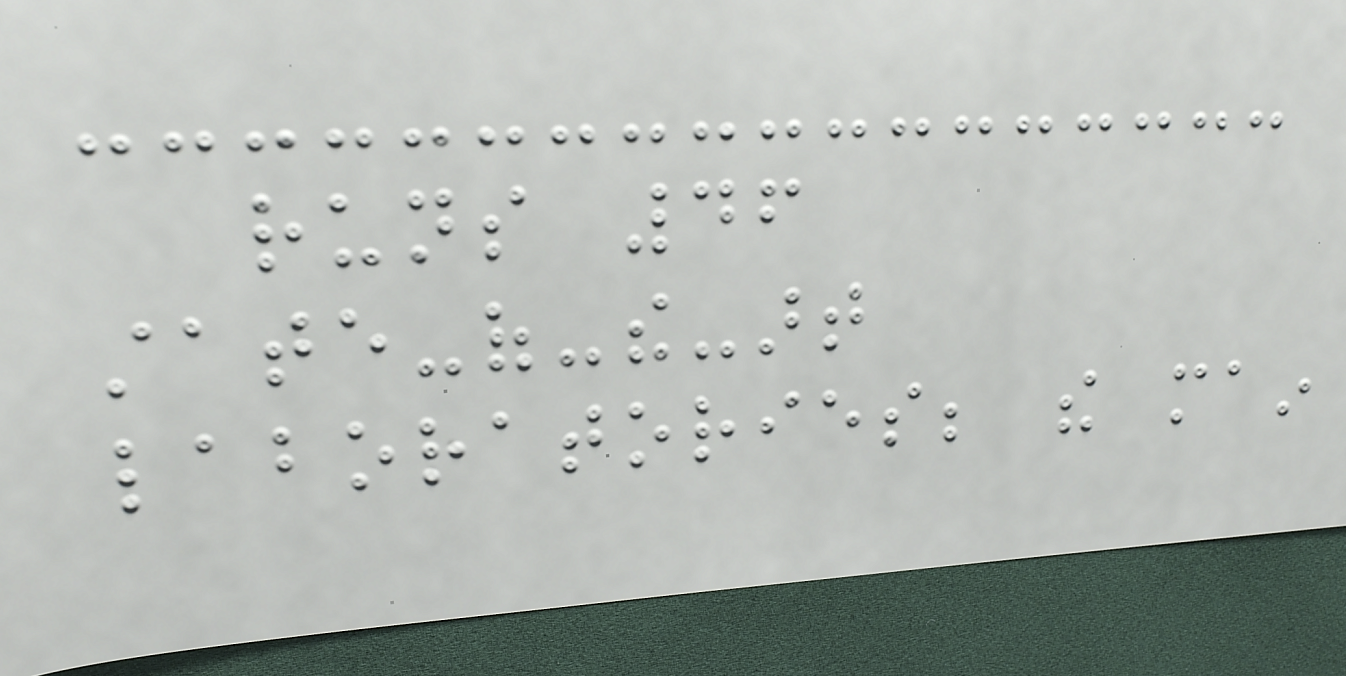runs 46
state-of-the-art
laboratories; the main
